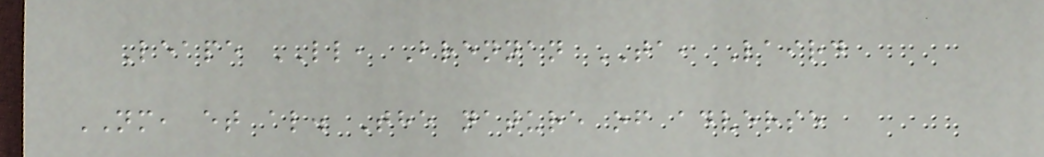Leape LL, Brennan TA, Laird
NM, et al. The nature of adverse
